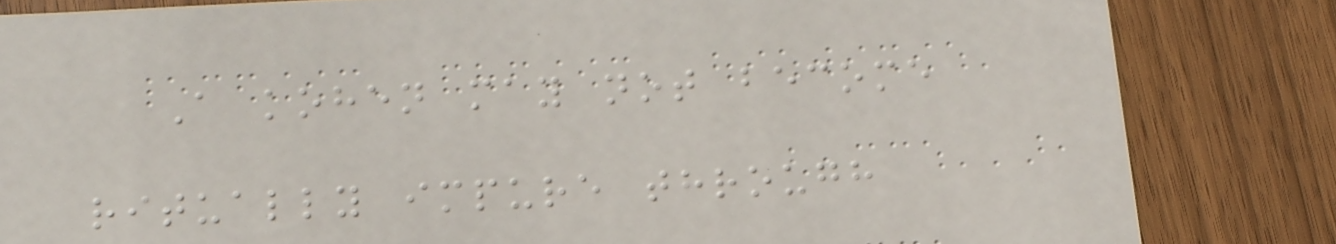A kohen may not become
ritually impure through
